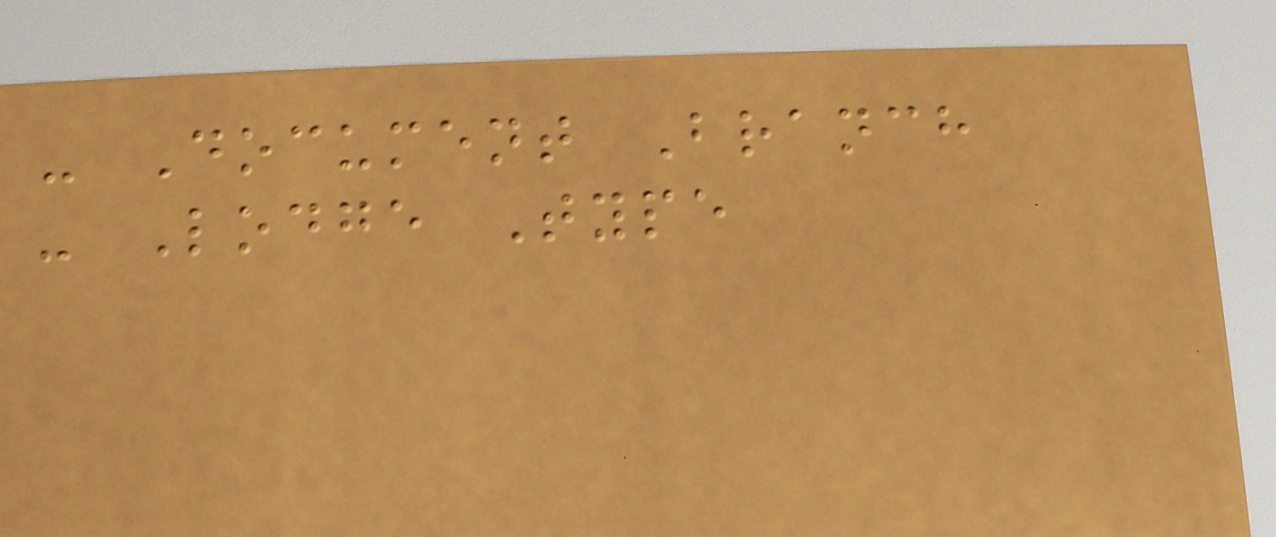- Document Branch
- Lodge Type
